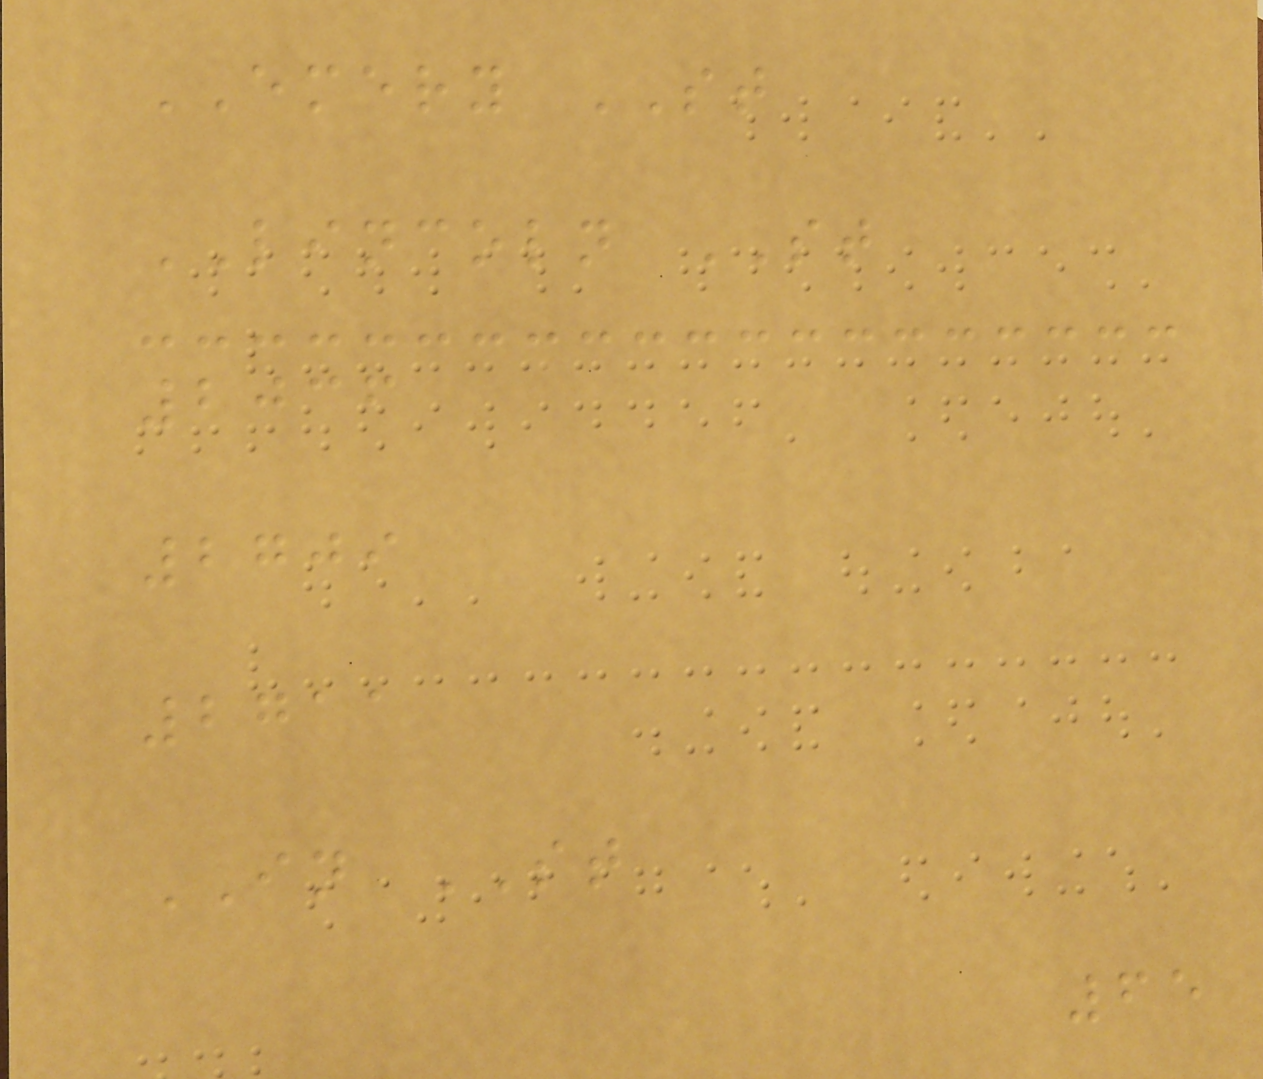EMERY ST
LINCOLN ST
2036
2709
2711
IN ST
65
